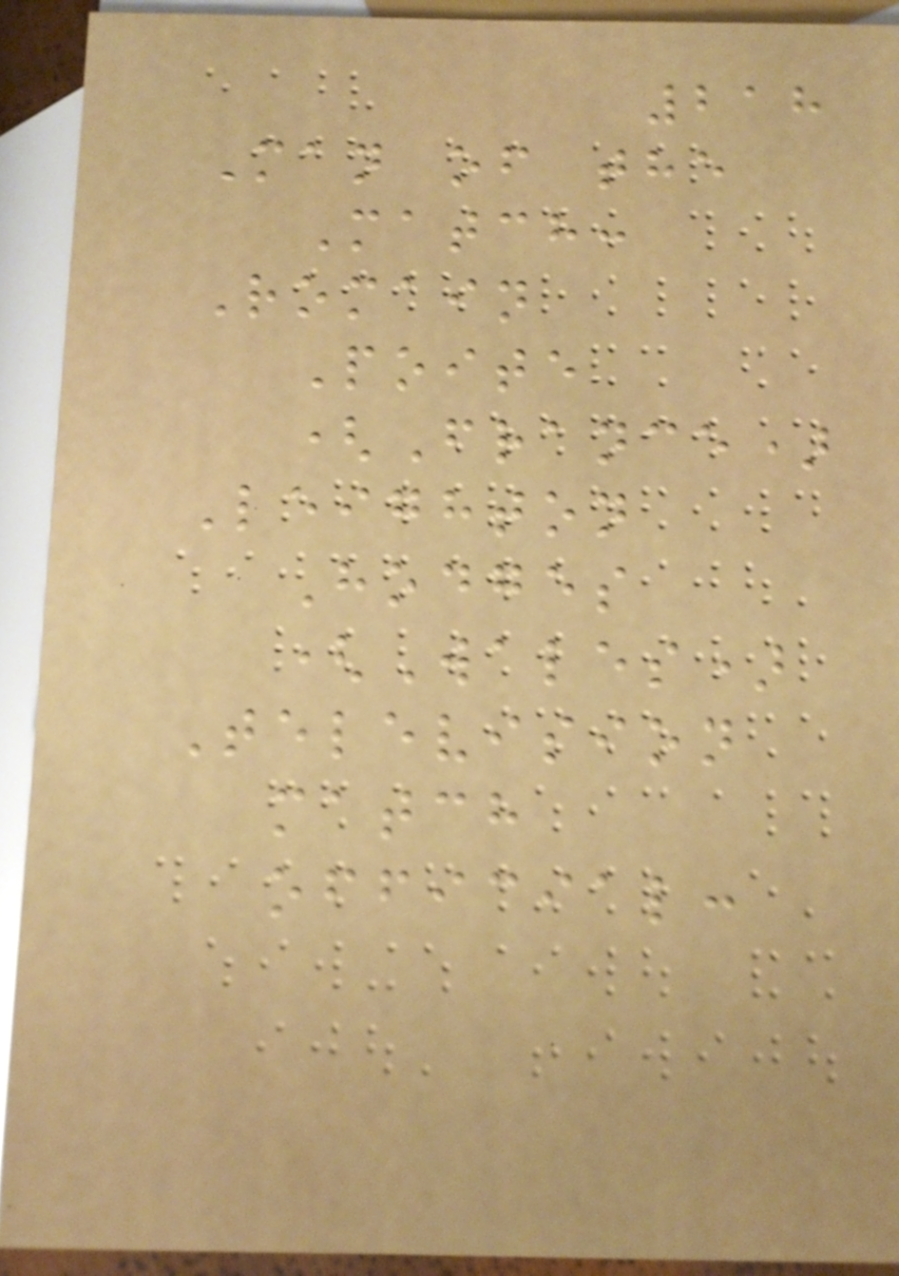218
Man of the
Match:
Romain
Poite
(France)
Leighton
Hodges
(Wales)
Television
match
official:
